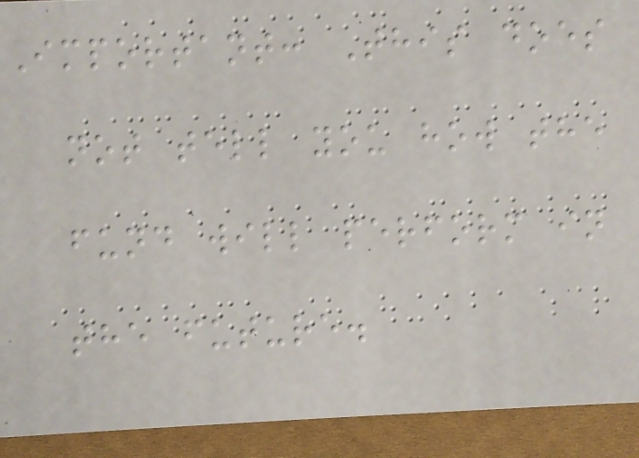Important: This does
not tell you how the
fund will perform in
the future.
